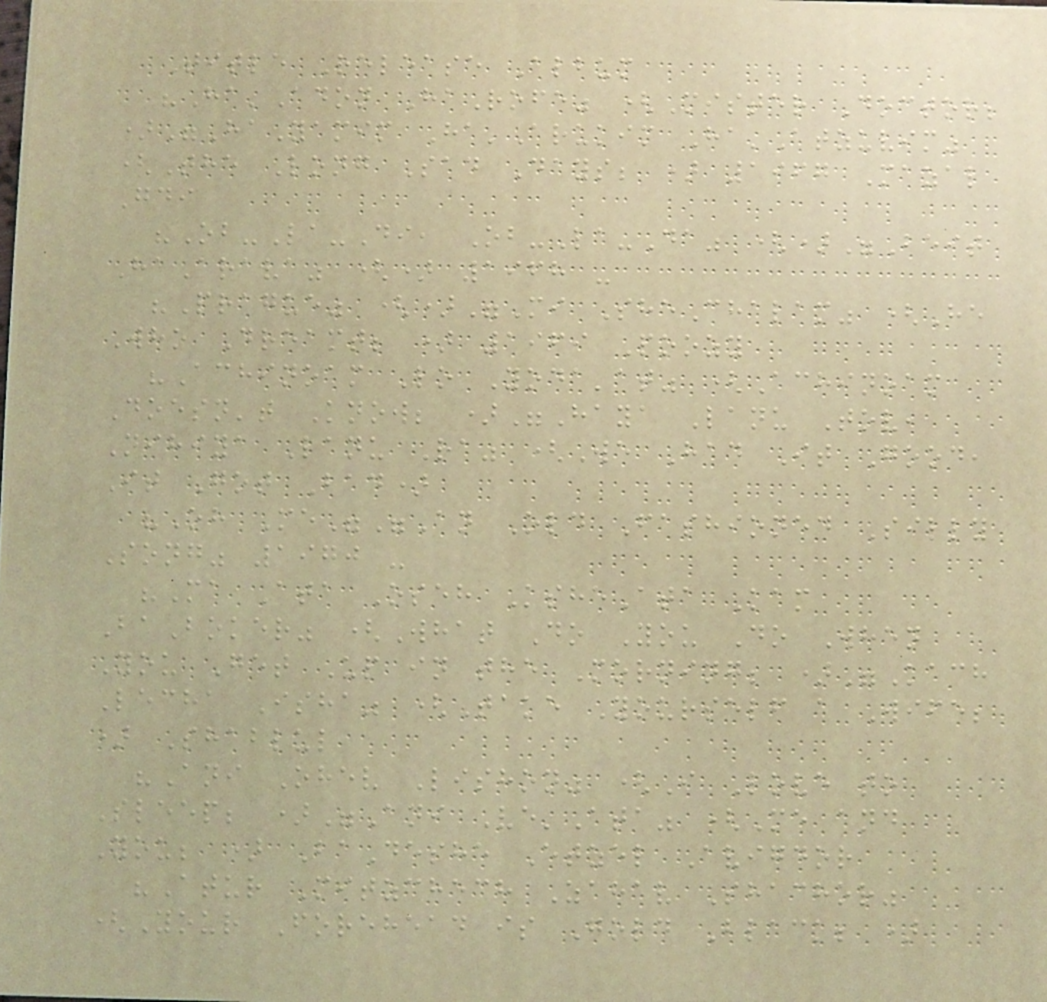Title Release Album
"Ha'Adon HaRofe" (Mister Doctor;
)"HaYamim Ha'Arukim Ha'Atzuvim"
(The Long Sad Days; ) 1967 Mazal
Gdi
"Ob-La-Di, Ob-La-Da" ()"Beit
HaArava" () 1968 -
"Prague" ()"Mi SheChalam" (He
Who Dreamt; ) 1969 Poozy
"Achinoam Lo Yoda'at" (Achinoam
Doesn't Know; )"Haya Lanu Tov,
Nihiya Lanu Ra" (We Had It Good,
It Got Bad)
"Oh Me""An Old Fashioned Silly
Song" 1970 -
"Ma Ata Oseh KsheAta Kam
BaBoker" (What Do You Do When
You Get Up in the Morning; )"Kach
Lecha Isha" (Take Yourself a Wife;
) Shablul
"Ani Ohev Lishon" (I Love to
Sleep; )"Ani Ve'Ata" (Me and
You; ) BaDeshe Etzel Avigdor
"Atur Mitzchech Zahav Shachor"
(Your Forehead is Gold Black; )
